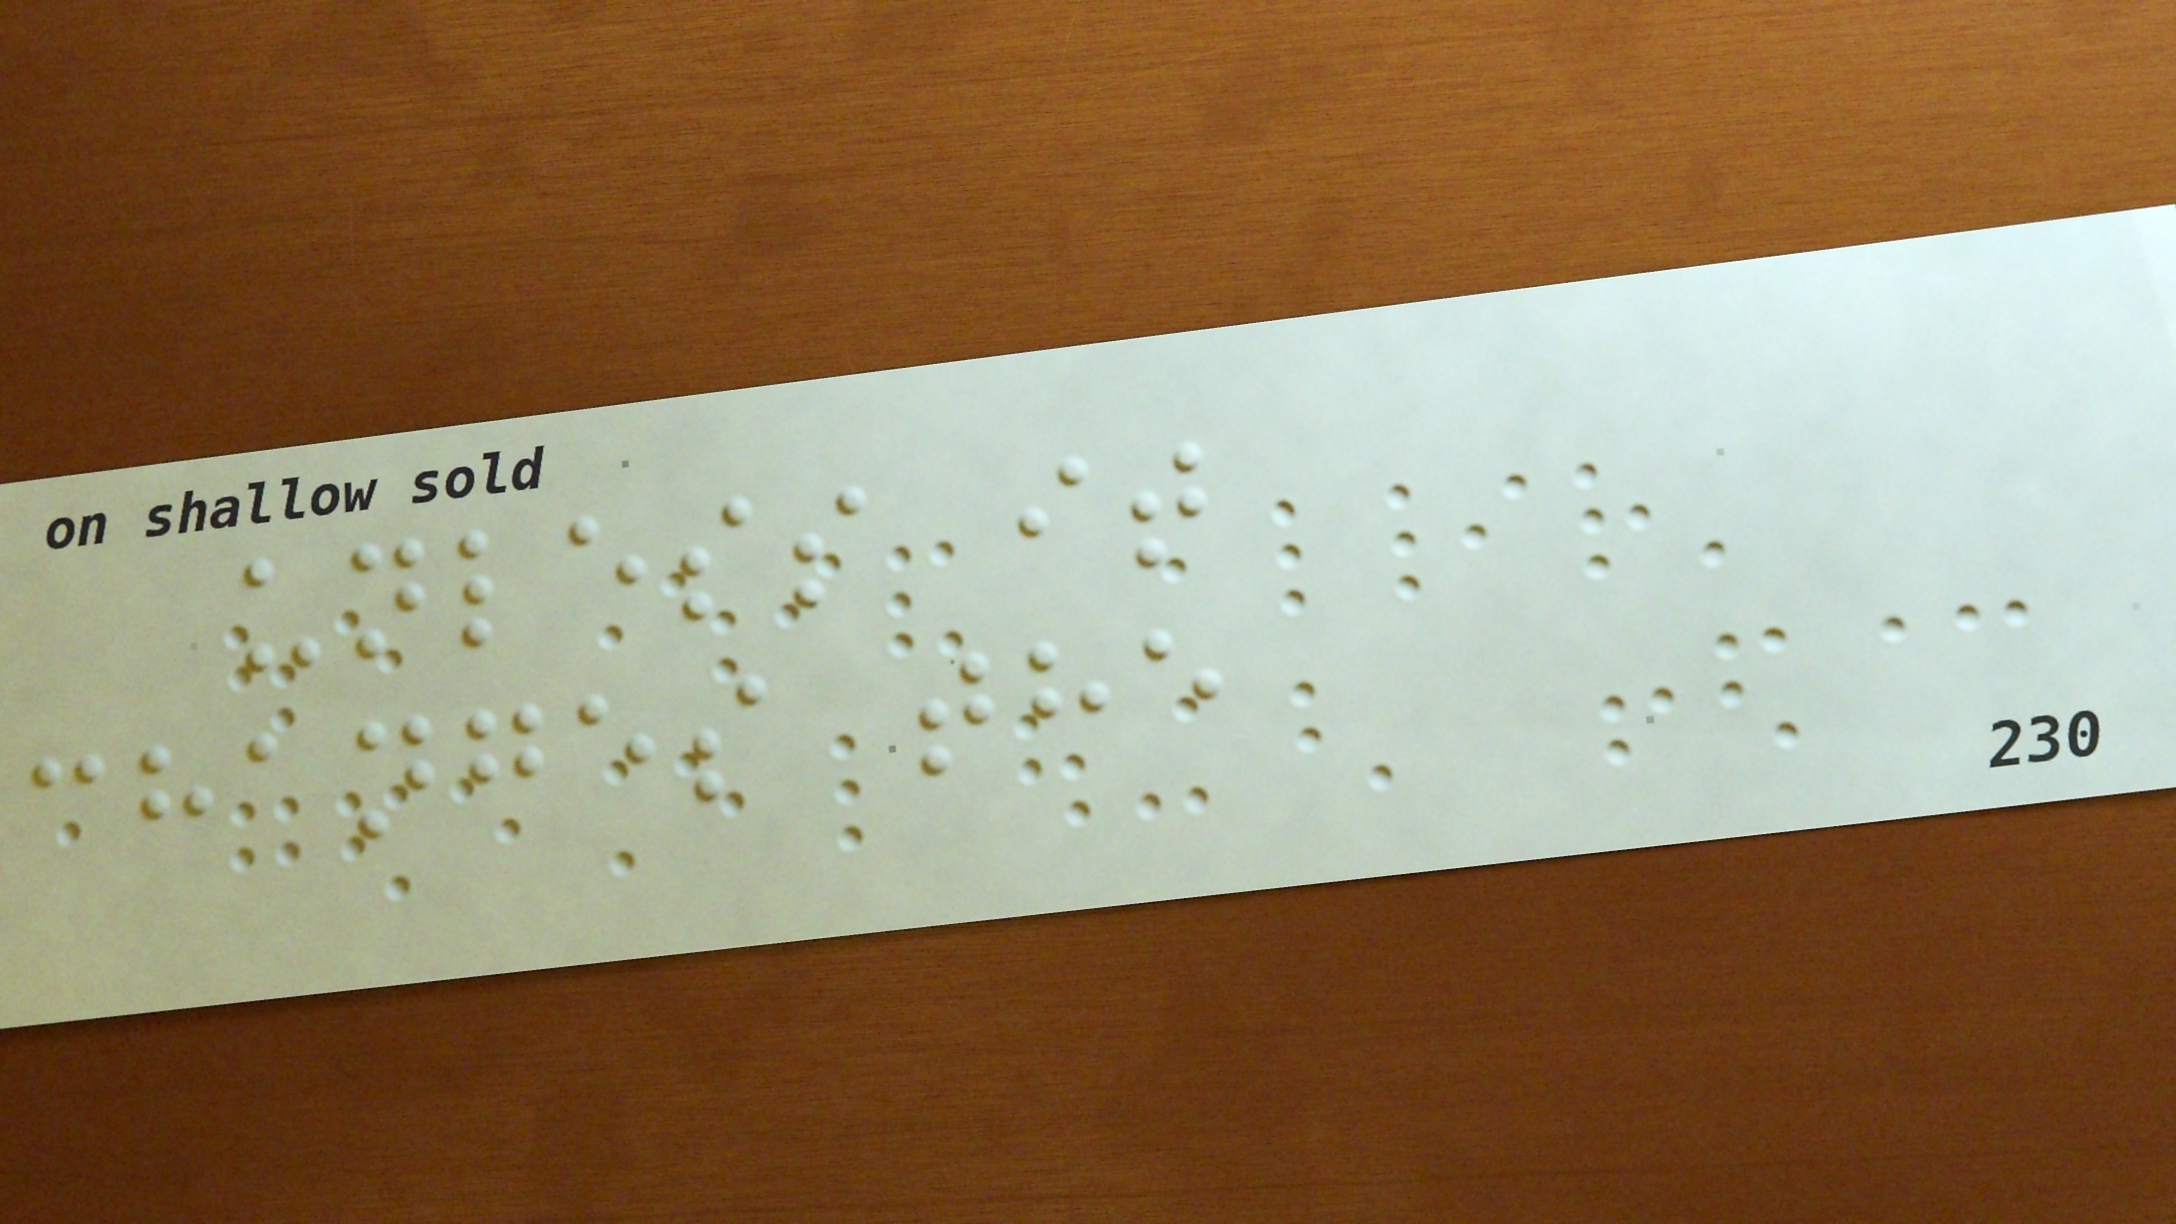unless it
changes the
